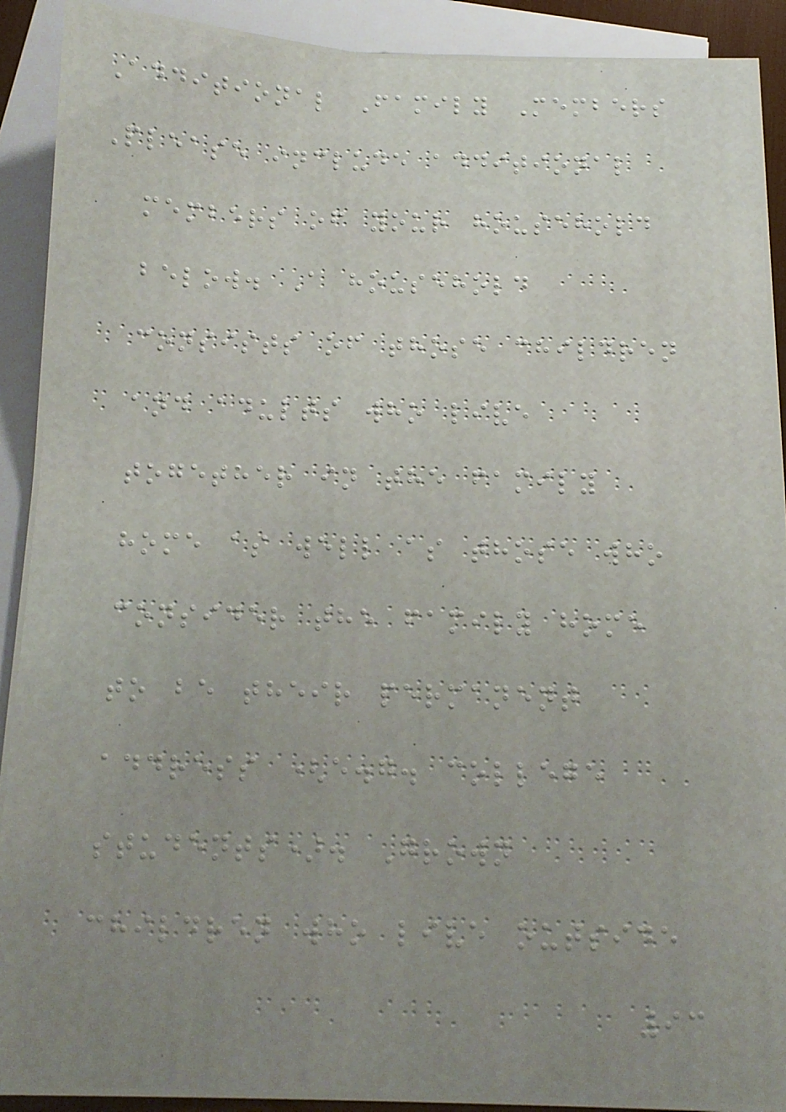Additional Family Members
Please include additional
members of your household
below. A household
consists of those children
and adults who live
together in the family
home as well as those who
consider the family home
to be their permanent
address (e.g. college
students). Grown
children who live outside
93
